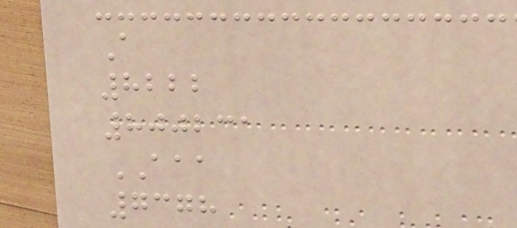A
8222
800231
AAA
7378
